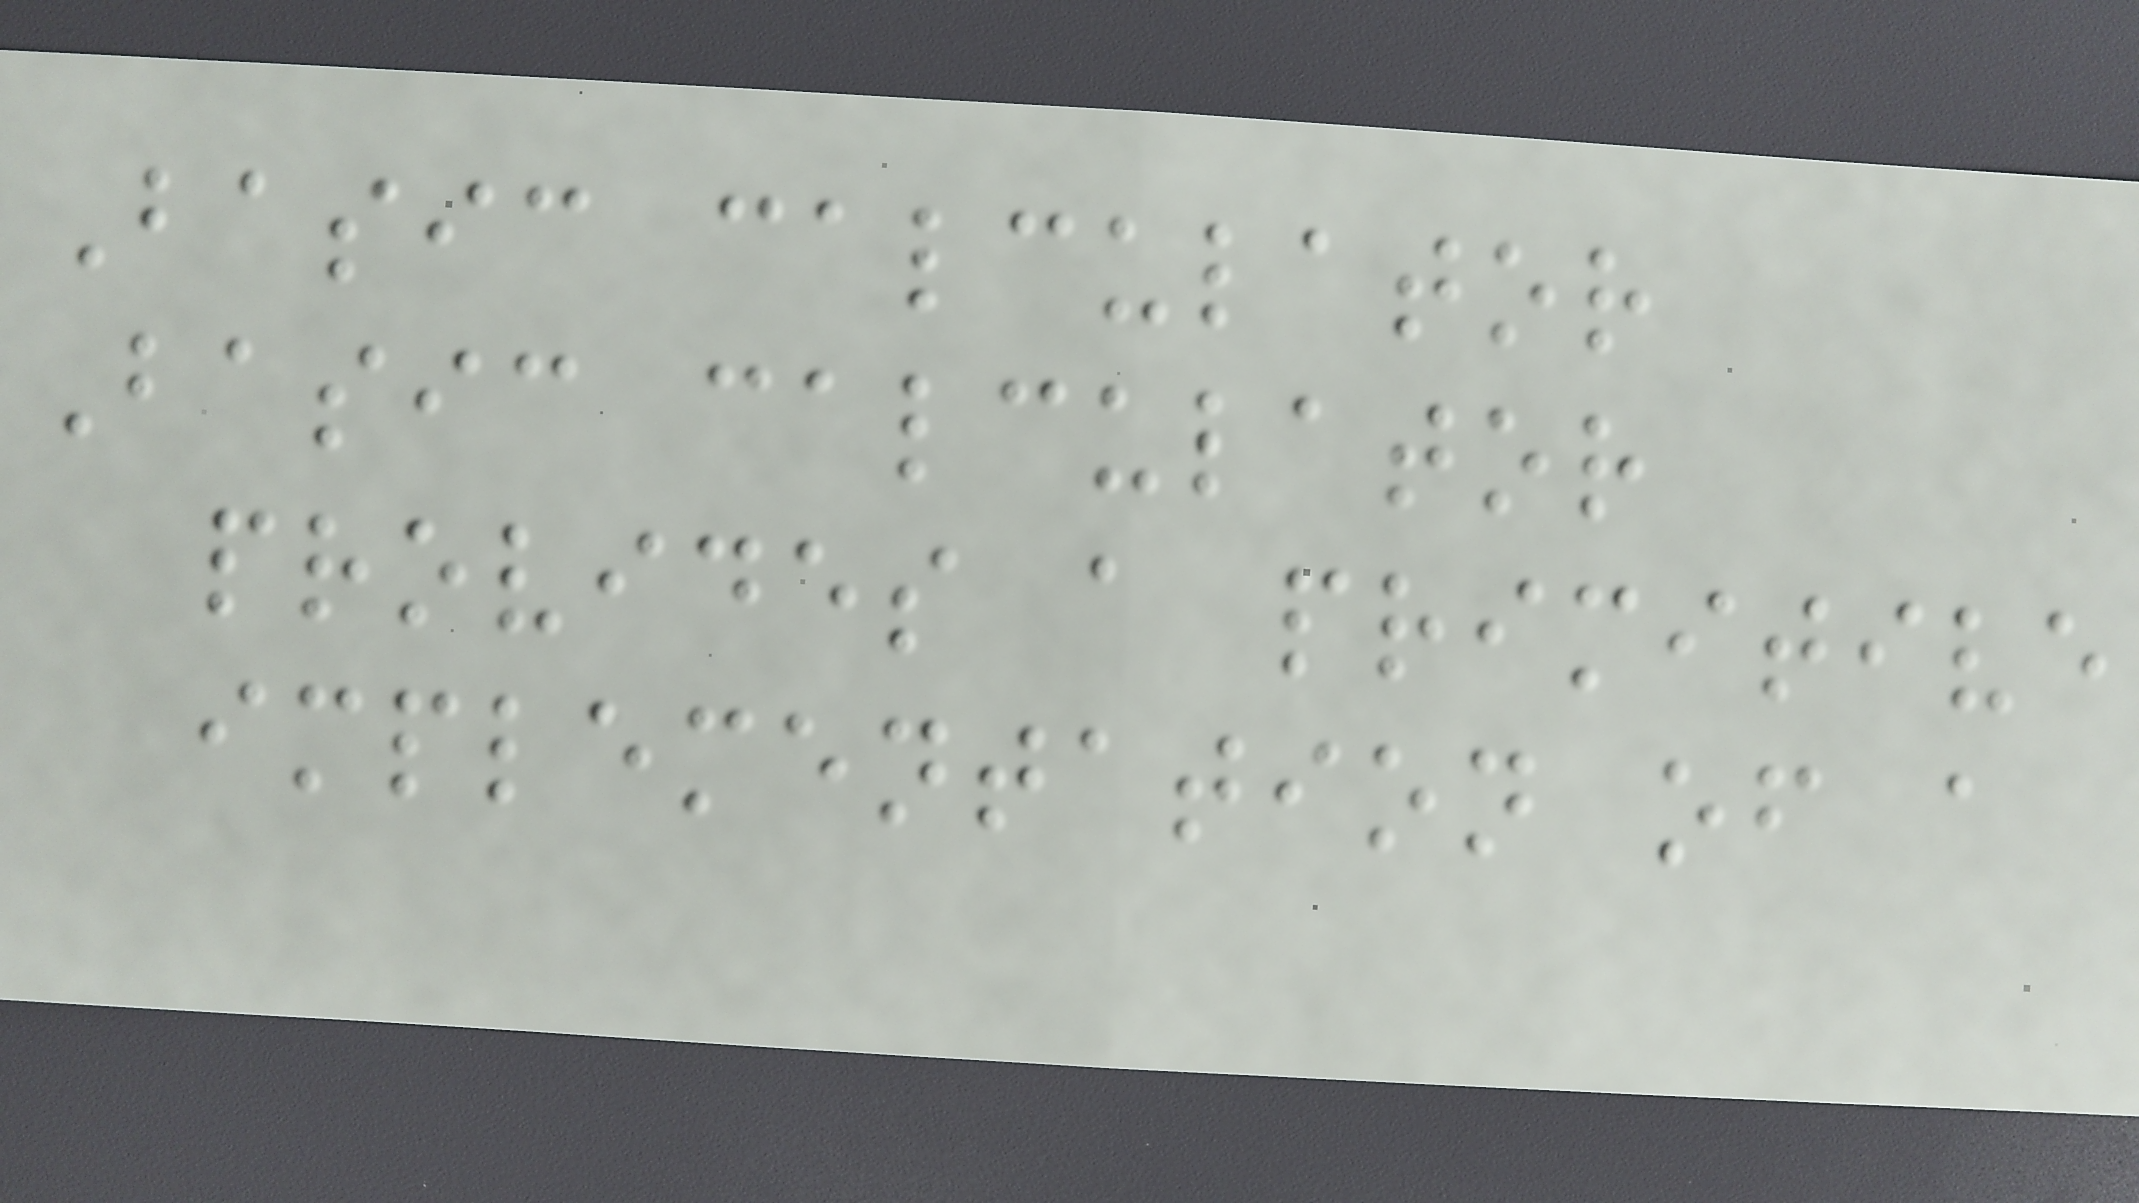Basic calculator
Basic calculator
provides a primitive
implementation of a
